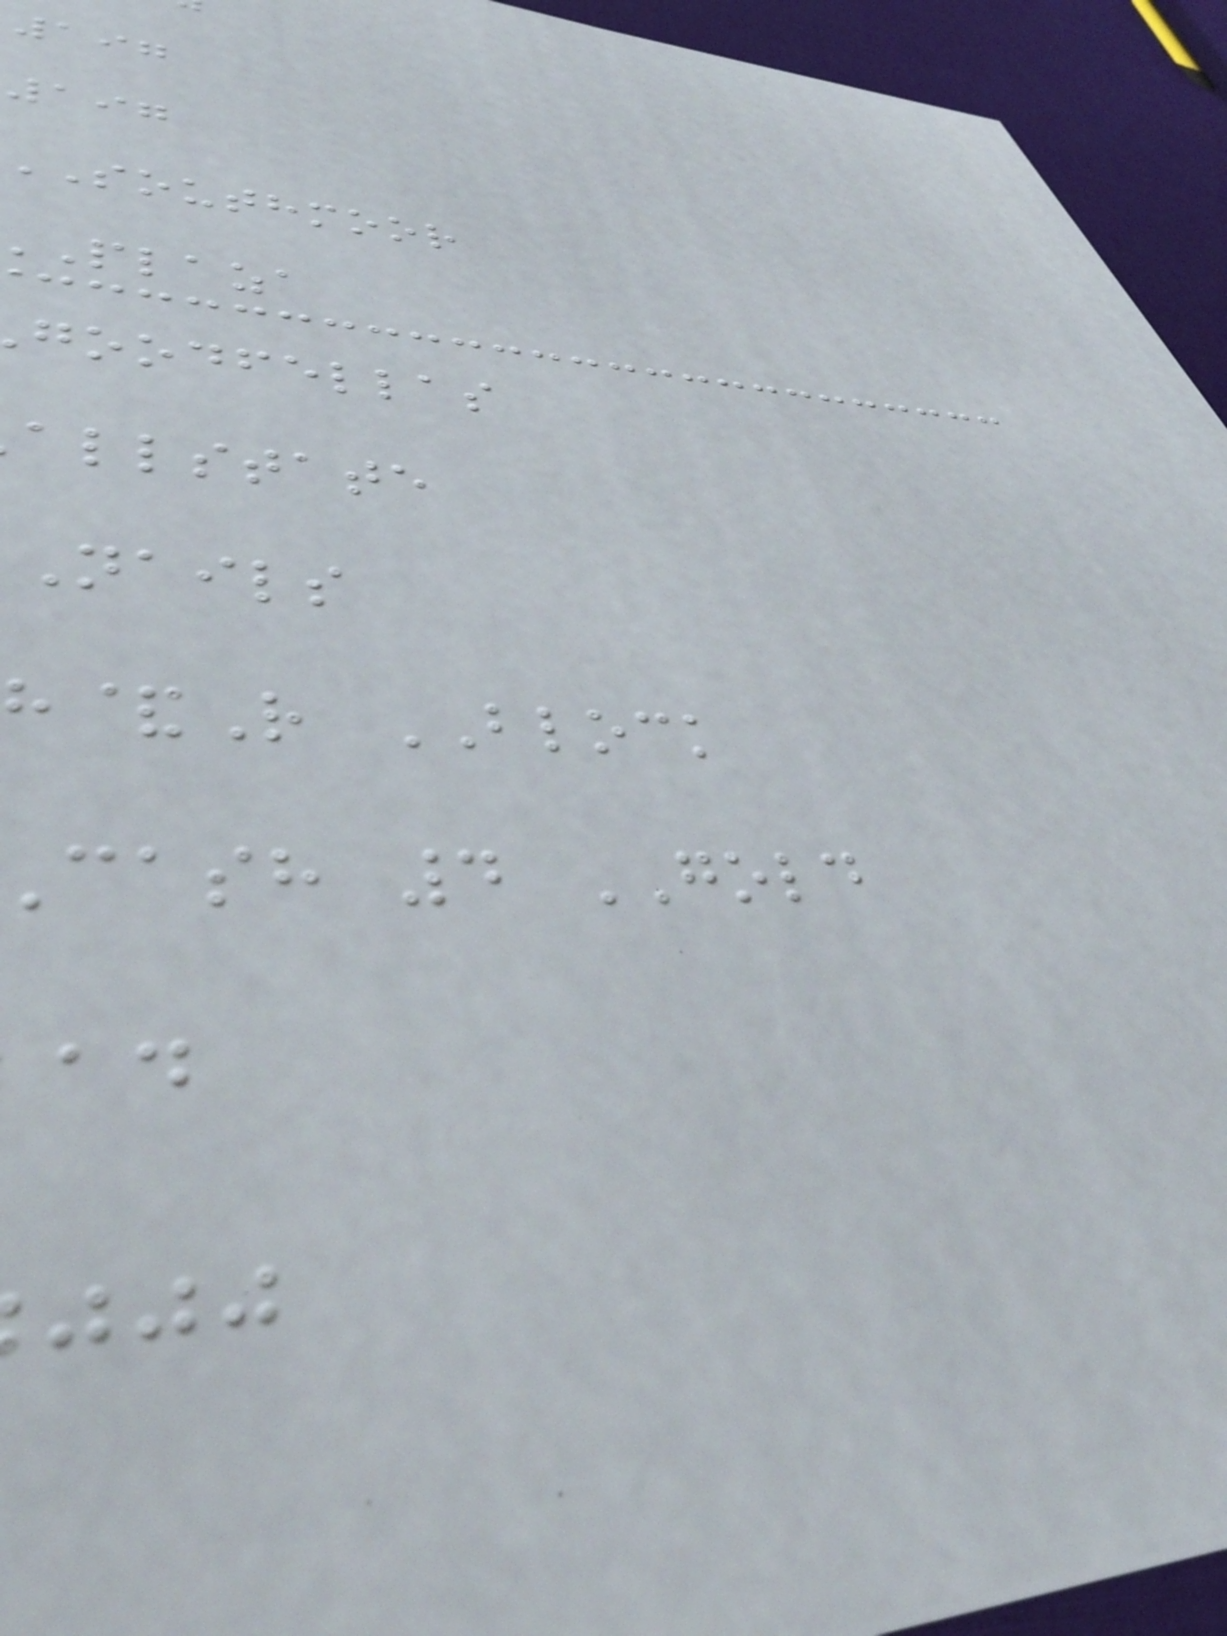197
197
southmoor
plaza
goodfellas
allstate
nails
&R BLOCK
cash 4 GOLD
